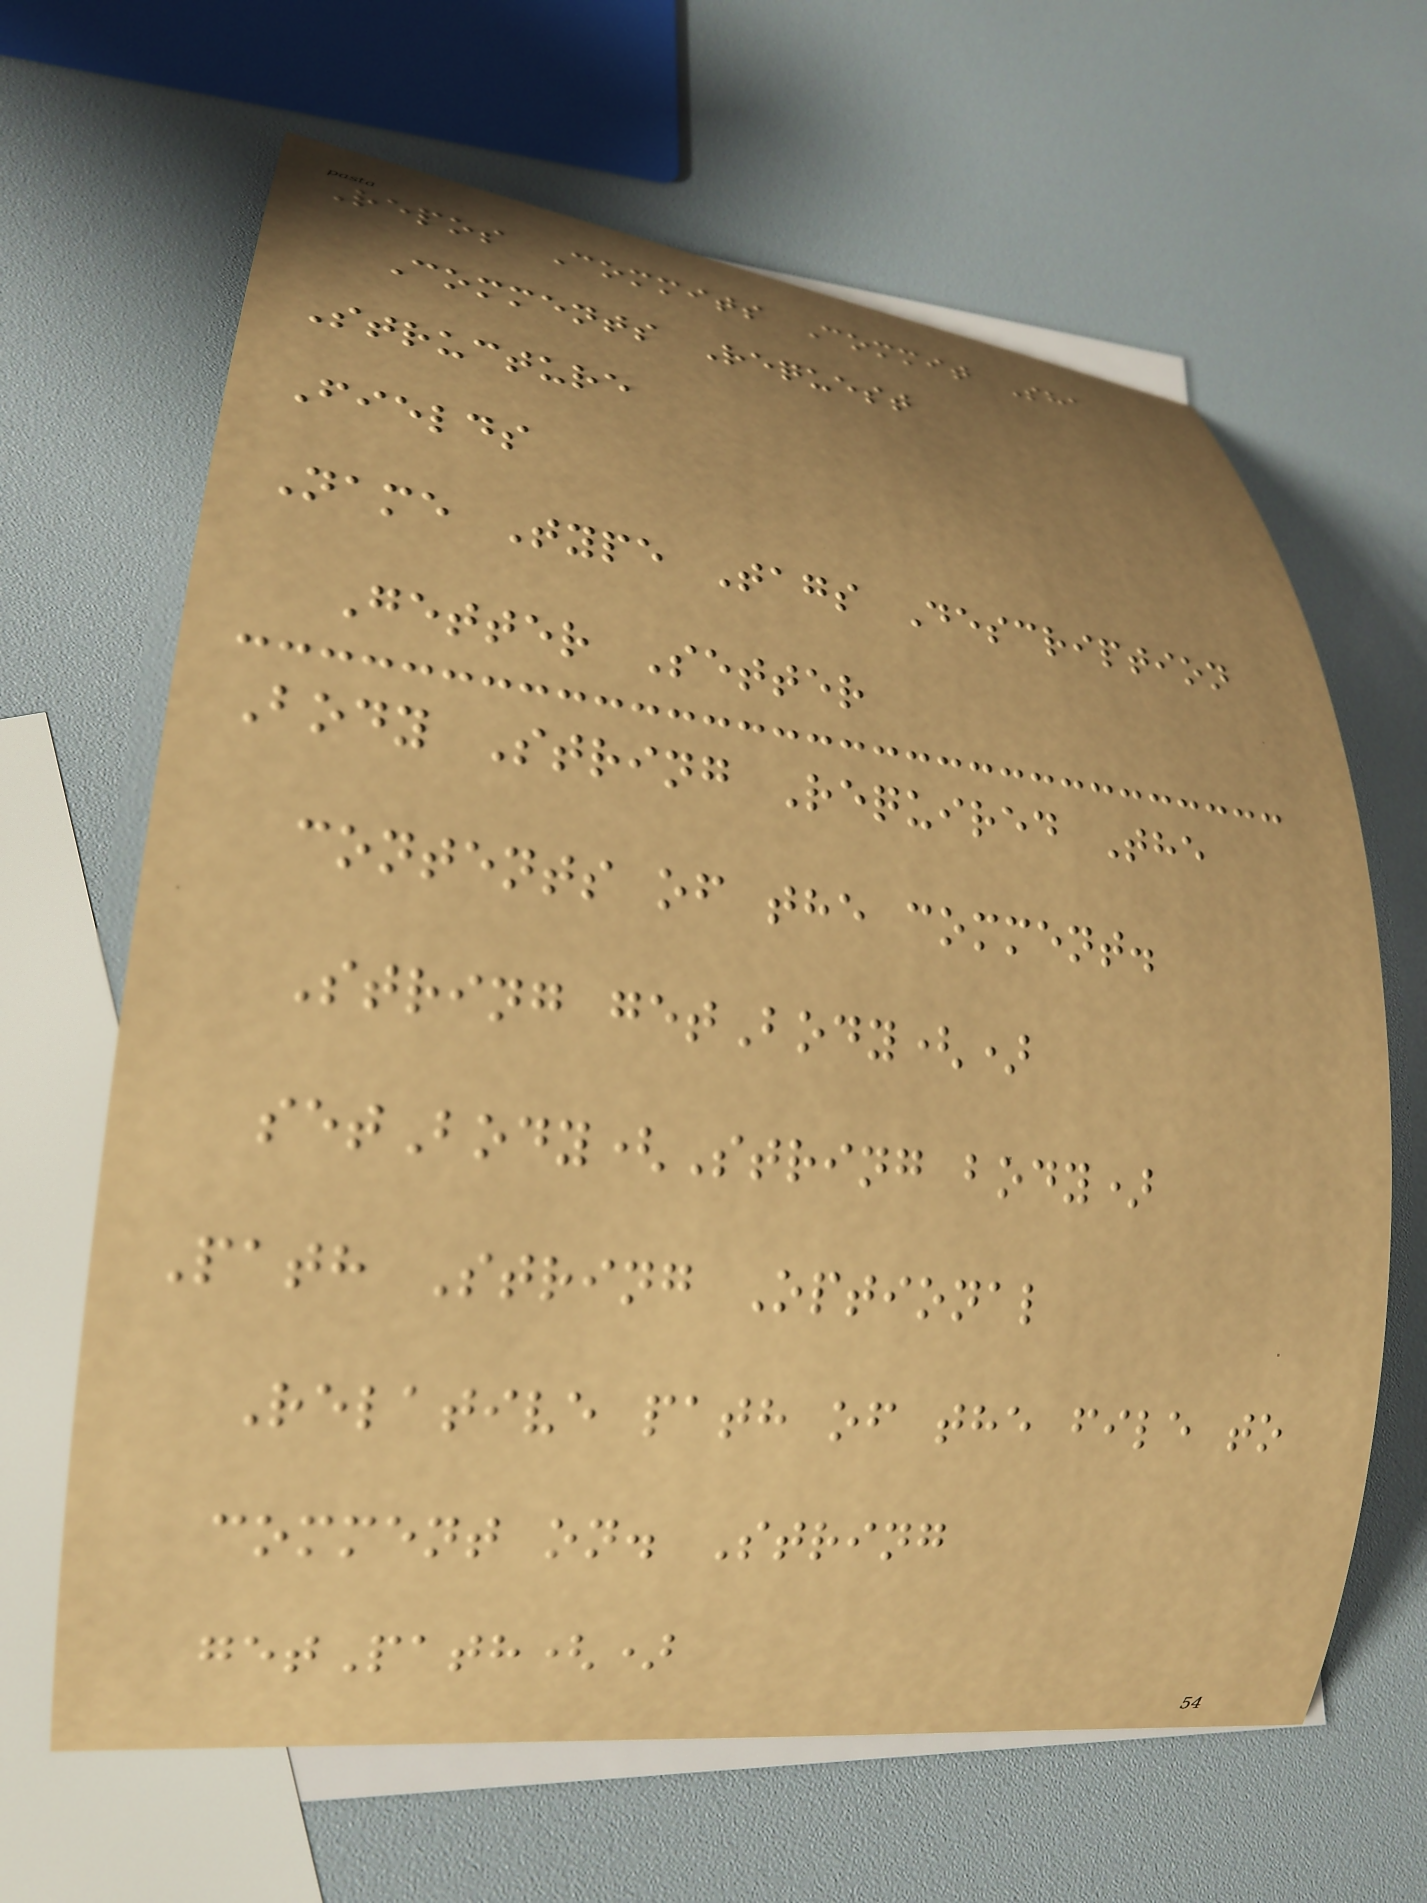Repos Commits Commit Sha
Comments Request
Structure
Fields
Name Type Tags Description
Getter Setter
Body String Required The
contents of the comment.
String getBody()
setBody(String body)
Path String Optional
Relative path of the file to
comment on. String
getPath()
